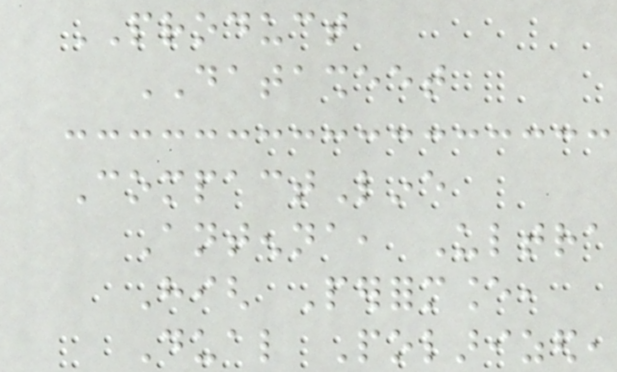PRODUCT
DATASHEET
CompactLine
Antenna, Ultra
High Performance,
Dual Polarized,
